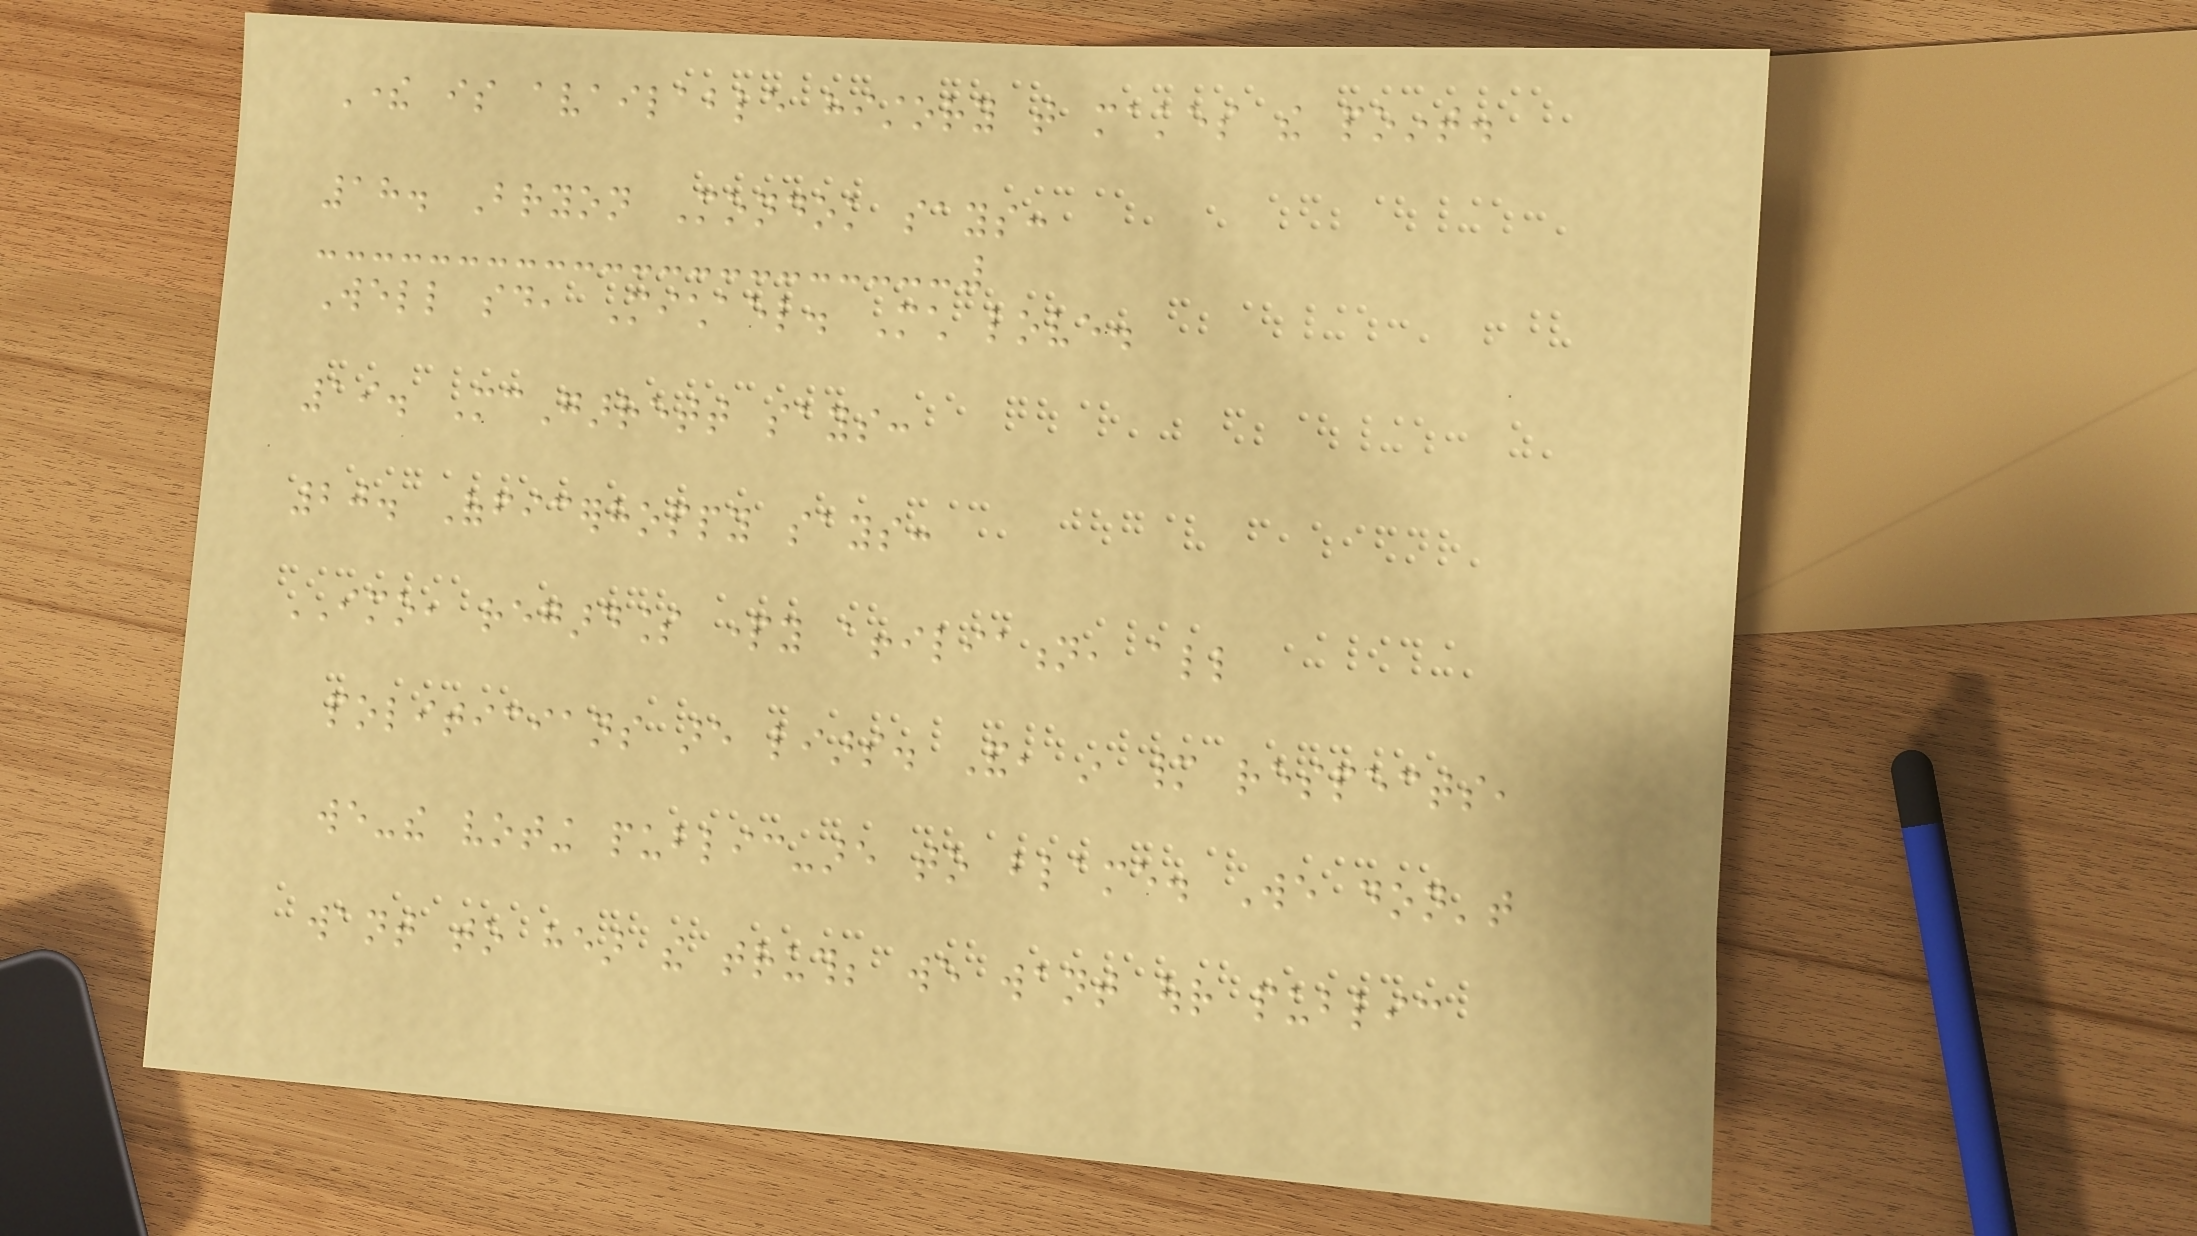There is available history that makes the point.
18. Bryon Mondok says:
Well said, Michael. Much love.
19. McGarrett says:
20. Officerhoppy says:
IMO, regardless party affiliation, all
politicians are liars. And, in many respects,
we-the voting public-are to blame. We don't
want to hear the truth; we want our public
